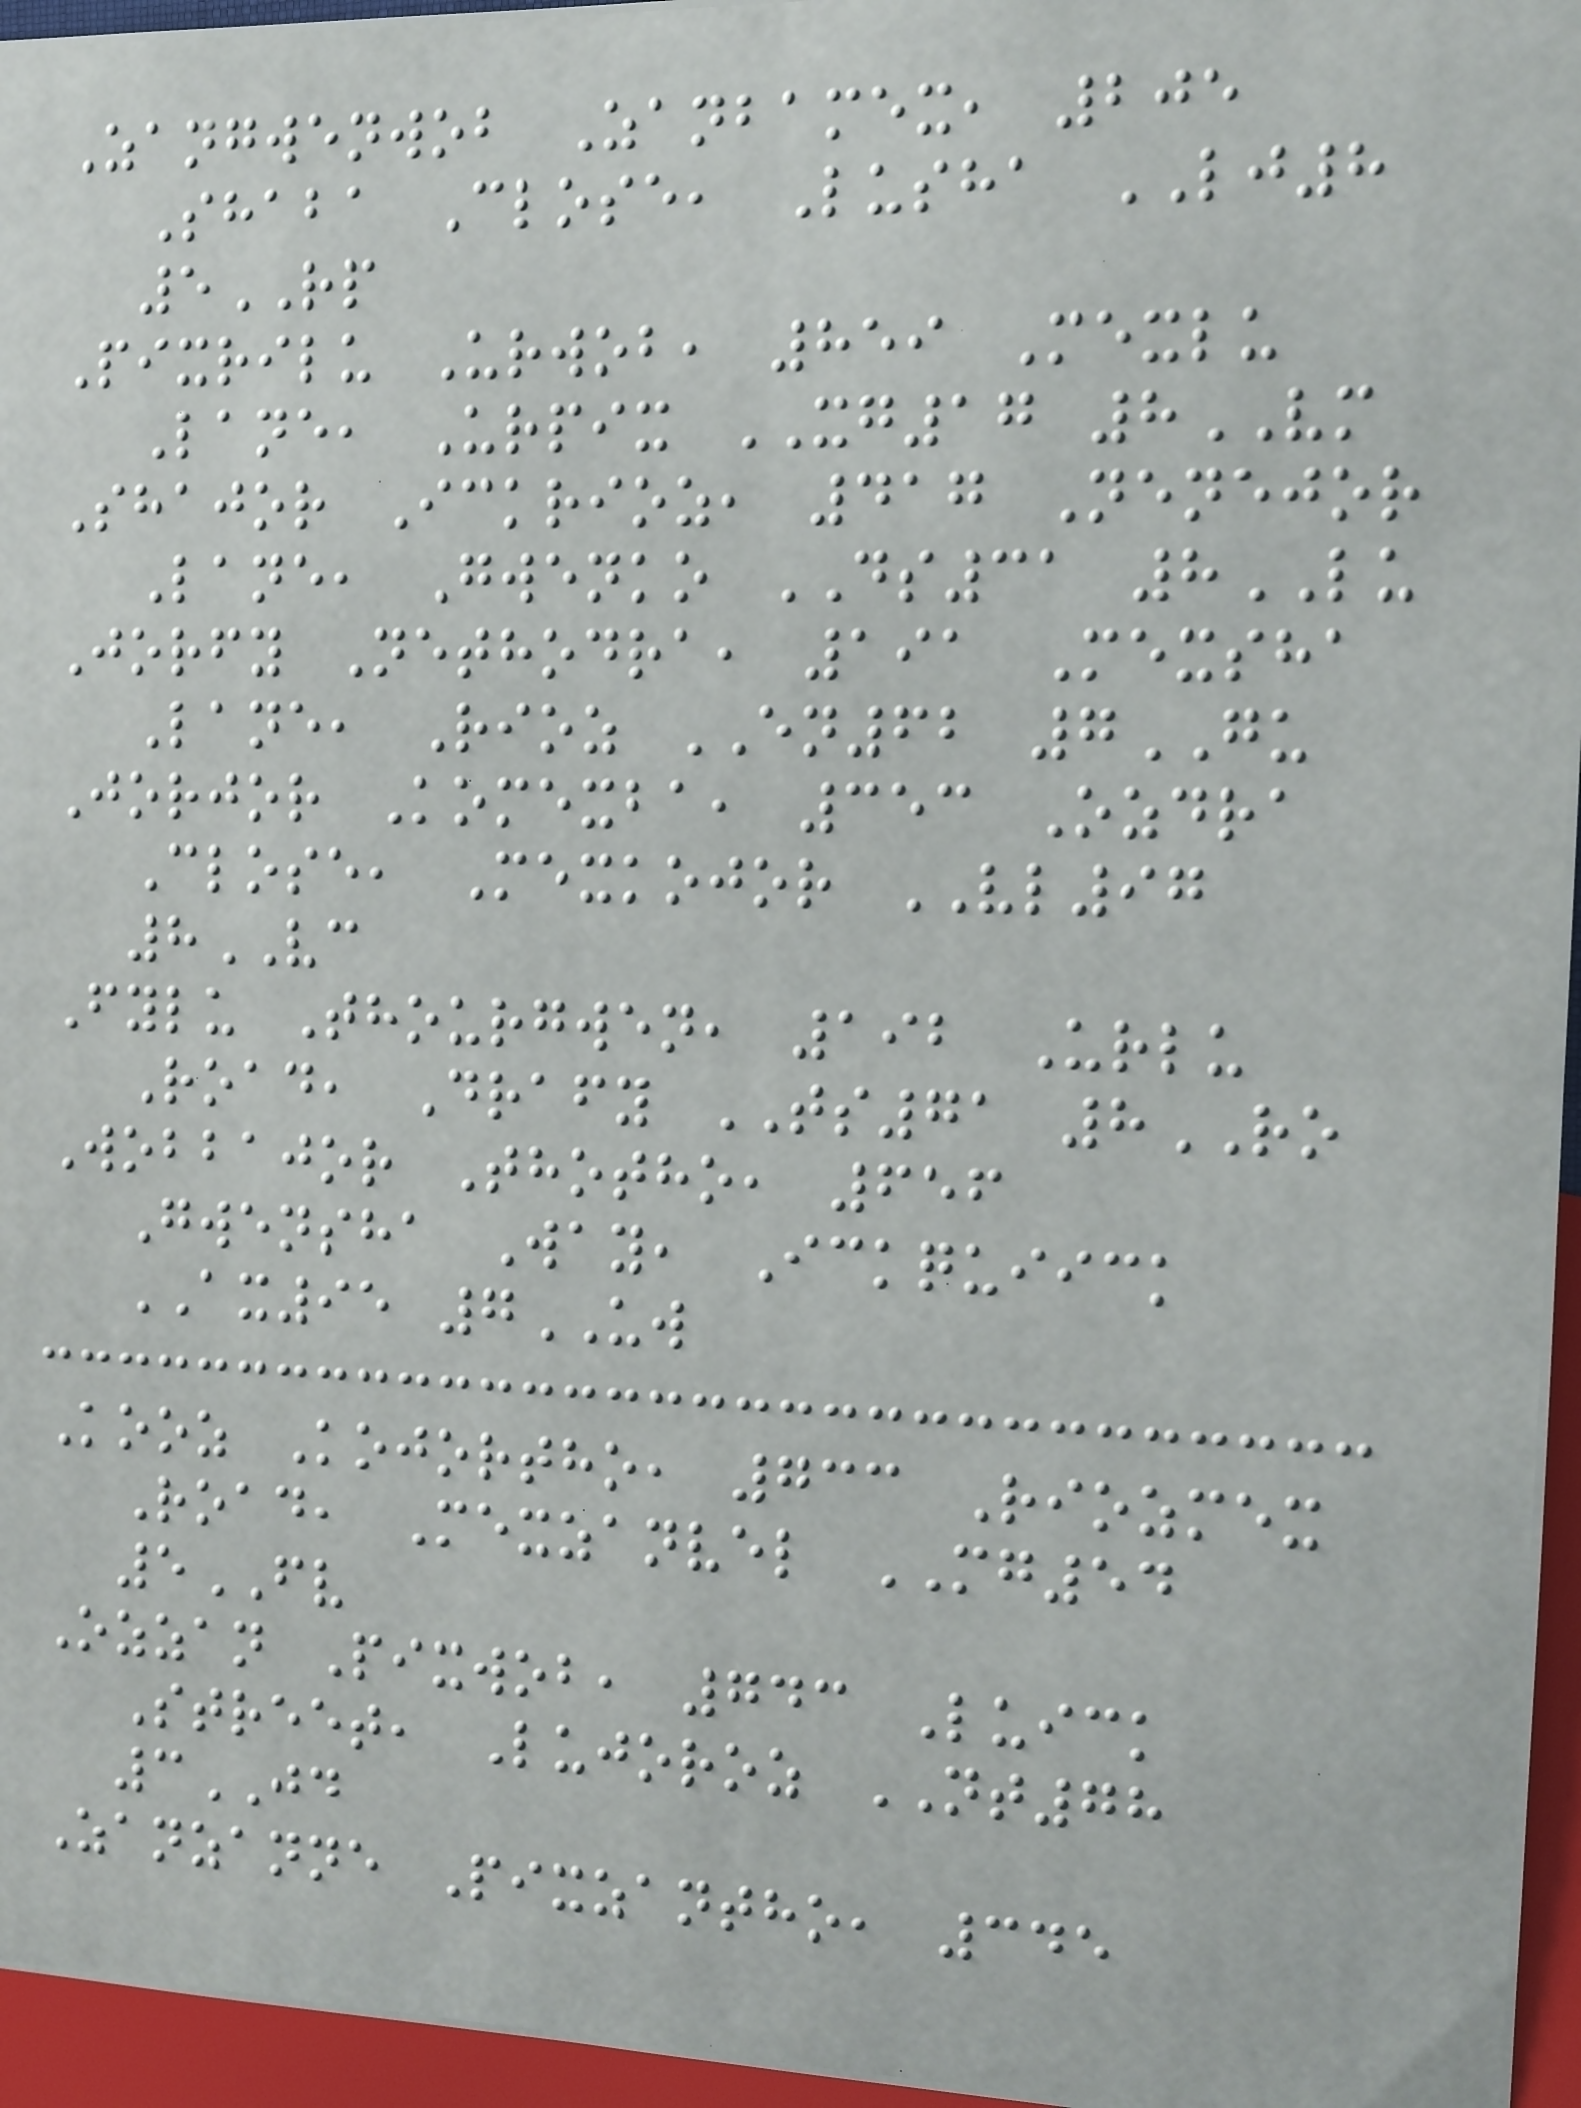Zangwenwob Zanbamex, 205
Shaba Close, Lusha LJ8
5RP
Pixrilu Urwob, 859 Mexlu
Lane, Urpix XG17 8VM
Shajor Ickrioz, 417 Nenejor
Lane, Gwenko DS31 8LU
Jorfy Nethodra, 191 Mexsha
Lane, Rioz EN62 7GU
Jorjor Komexba, 353 Ozdra
Close, Mexkojor VL97
8VC
Fylu Thourgwen, 192 Urlu
Road, Drafy TS71 8RO
Wobbajor Thotho, 656
Gwensha Way, Ickquiick
AX95 7UW
Kooz Kojortho, 733 Riozmex
Road, Mexzanvel MG54
5FV
Ozzan Pixwob, 743 Luick
Street, Lujoroz NT78
3JD
Zanzanne Pixzantho, 345
